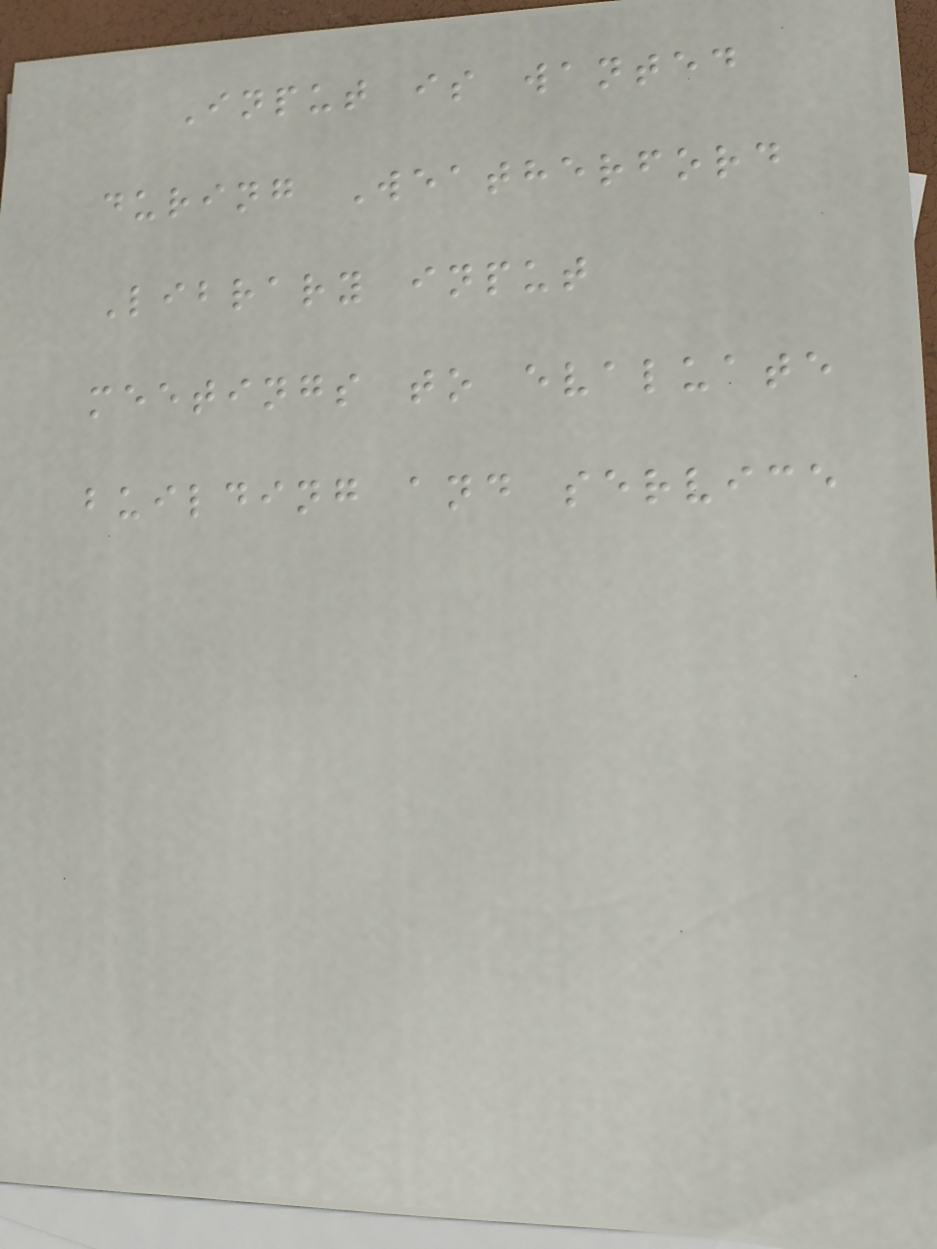Input is wanted
during Weatherford
Library input
meetings to evaluate
building and service
